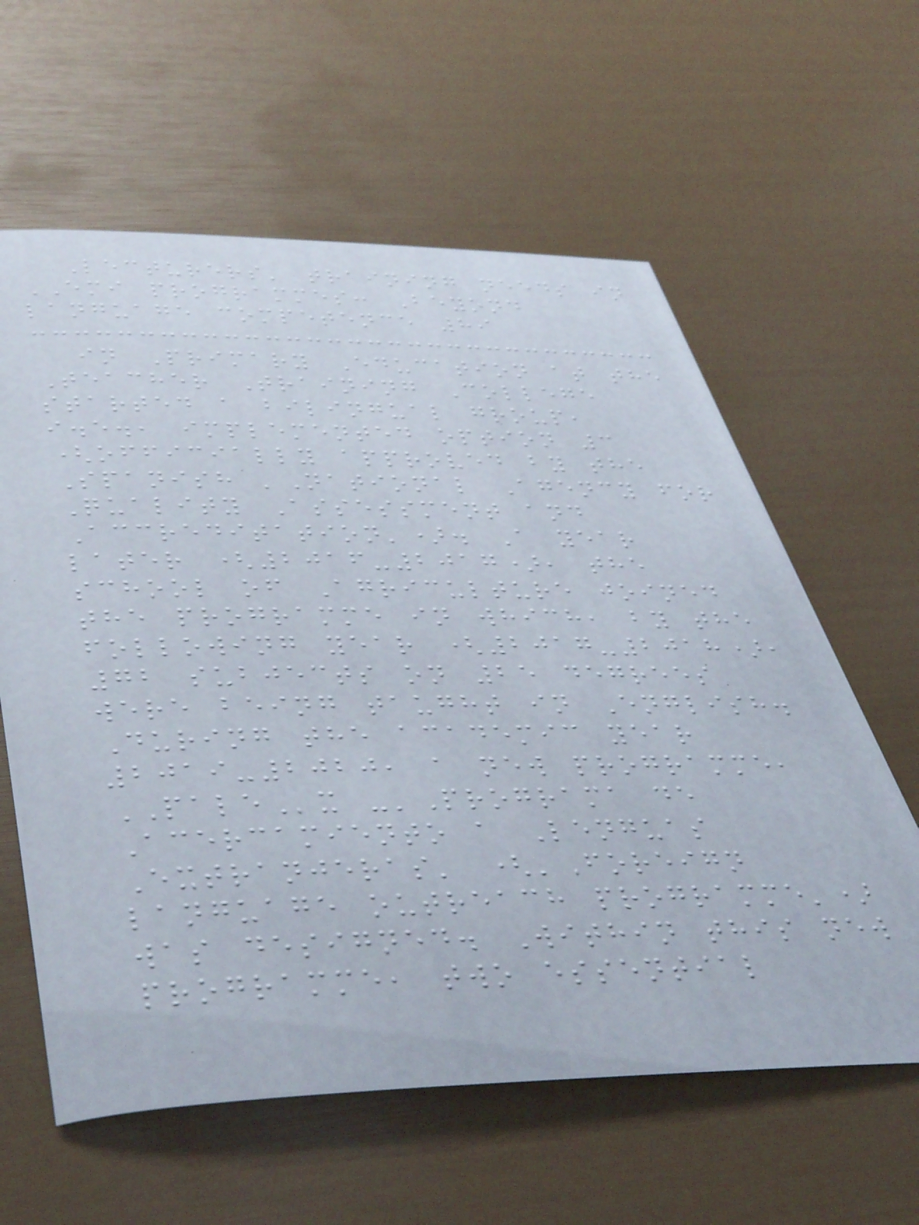Lecturers' training needs in
EMI programmes: Beyond
language competence 89
in Primary Education at the
Teacher Training College
started a bilingual group,
i.e., implemented option 3
(officially approved by the
Spanish 'National Agency for
Quality Assessment and
Accreditation'). A year
later (2016-2017), the
school of Agriculture joined
the programme in which, by the
following year (2017-2018),
72 subjects on 25 degrees
were being taught in English.
During the academic year
2019-2020, a new programme,
PALEx -'Programa de
Acercamiento a Lenguas
Extranjeras' ('Foreign
language outreach programme')
was designed. Within this new
programme, two essential
